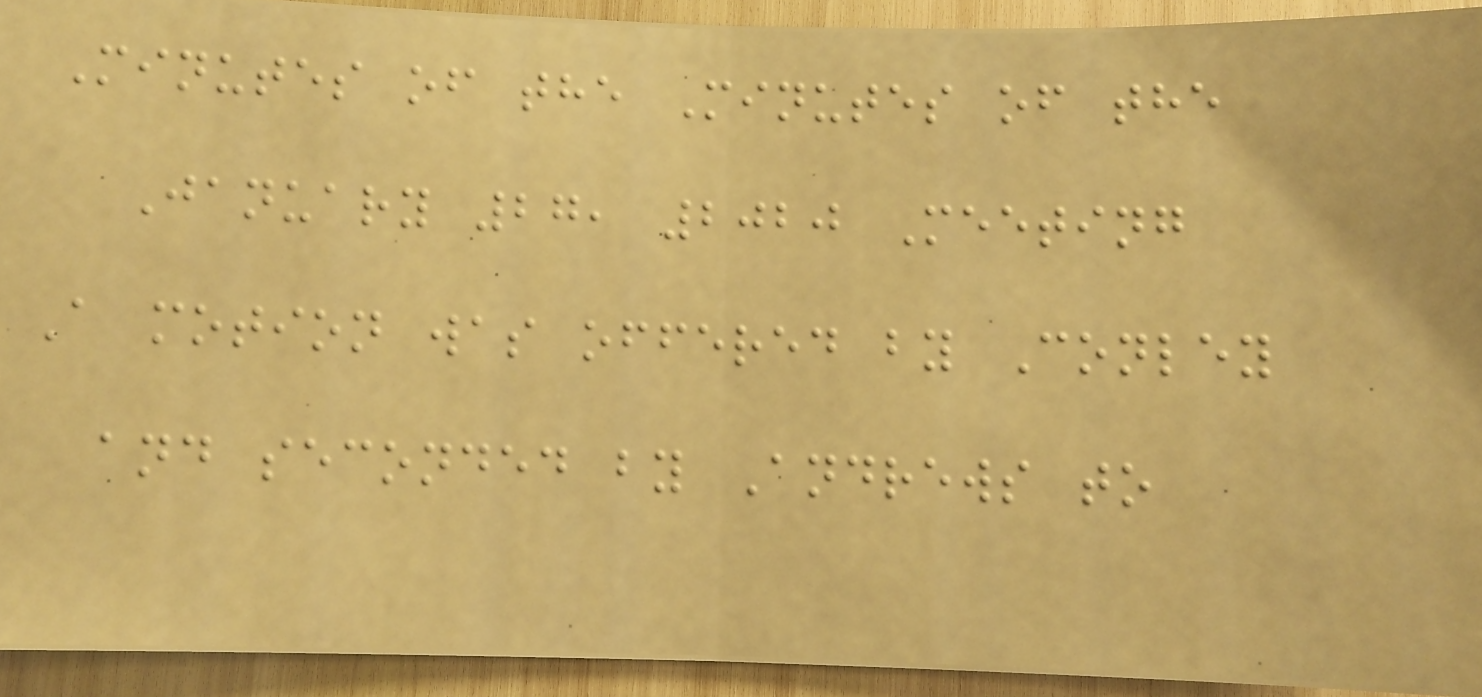Minutes of the Minutes of the
January 27, 2020 Meeting
A motion was offered by Conley
and seconded by Andrews to
